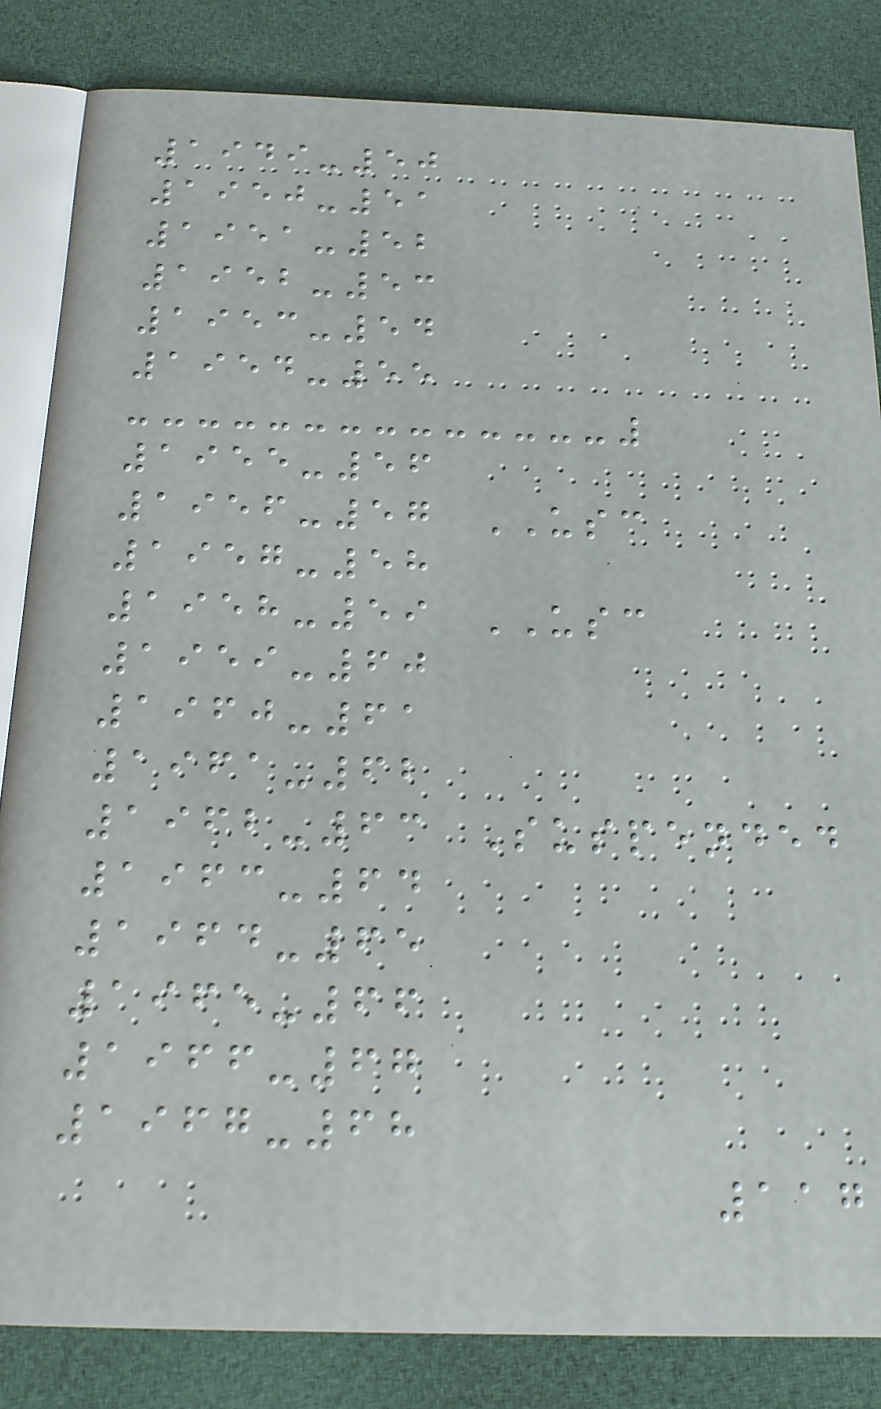1949-50
1950-51
1951-52
1952-53
1953-54
1954-55
1955-56
1956-57 USC
1957-58
1958-59 USC
1959-60
1960-61
1961-62
1962-63 Suspended
1963-64
1964-65
1965-66
1966-67
1967-68
117
